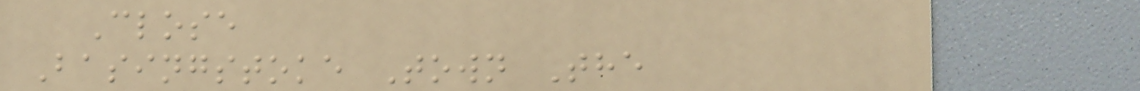Close
Basingstoke Town The
